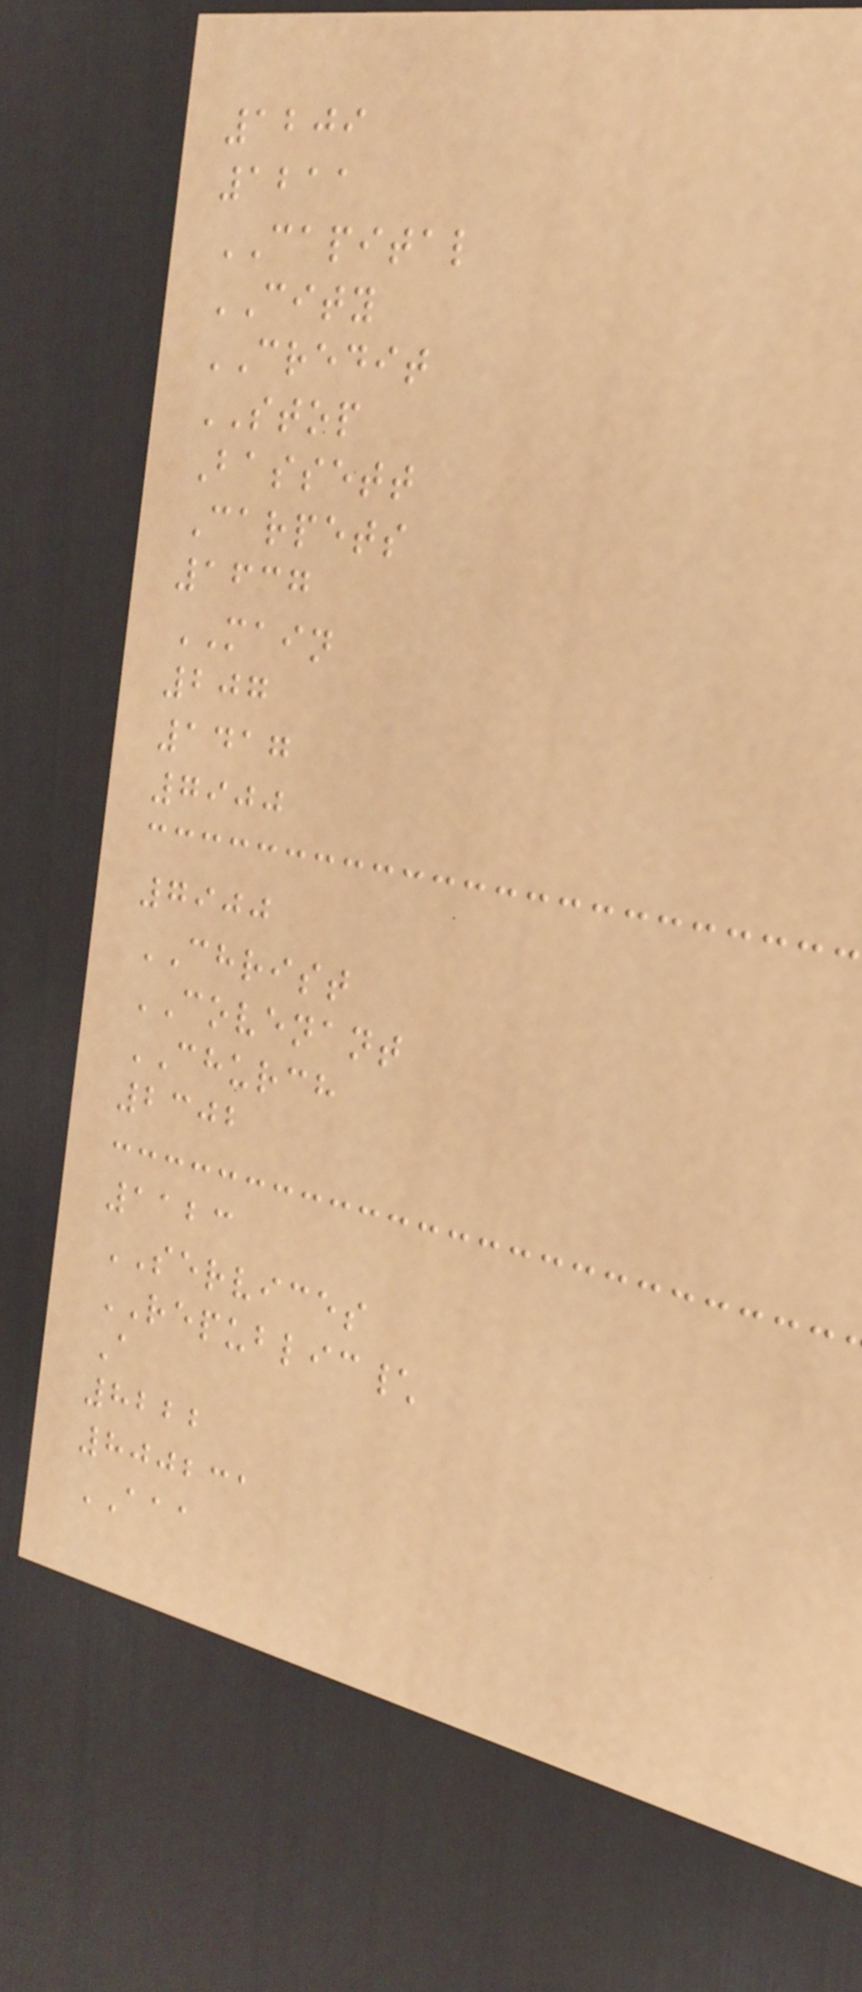1209
1211
CAPITAL
CITY
CREDIT
STOP
Bassett
Carpets
1637
MAIN
207
1417
7900
7900
CHRIST
COVENANT
CHURCH
2302
1123
SERVICES
REPUBLIC\
A
8222
800231
AAA
